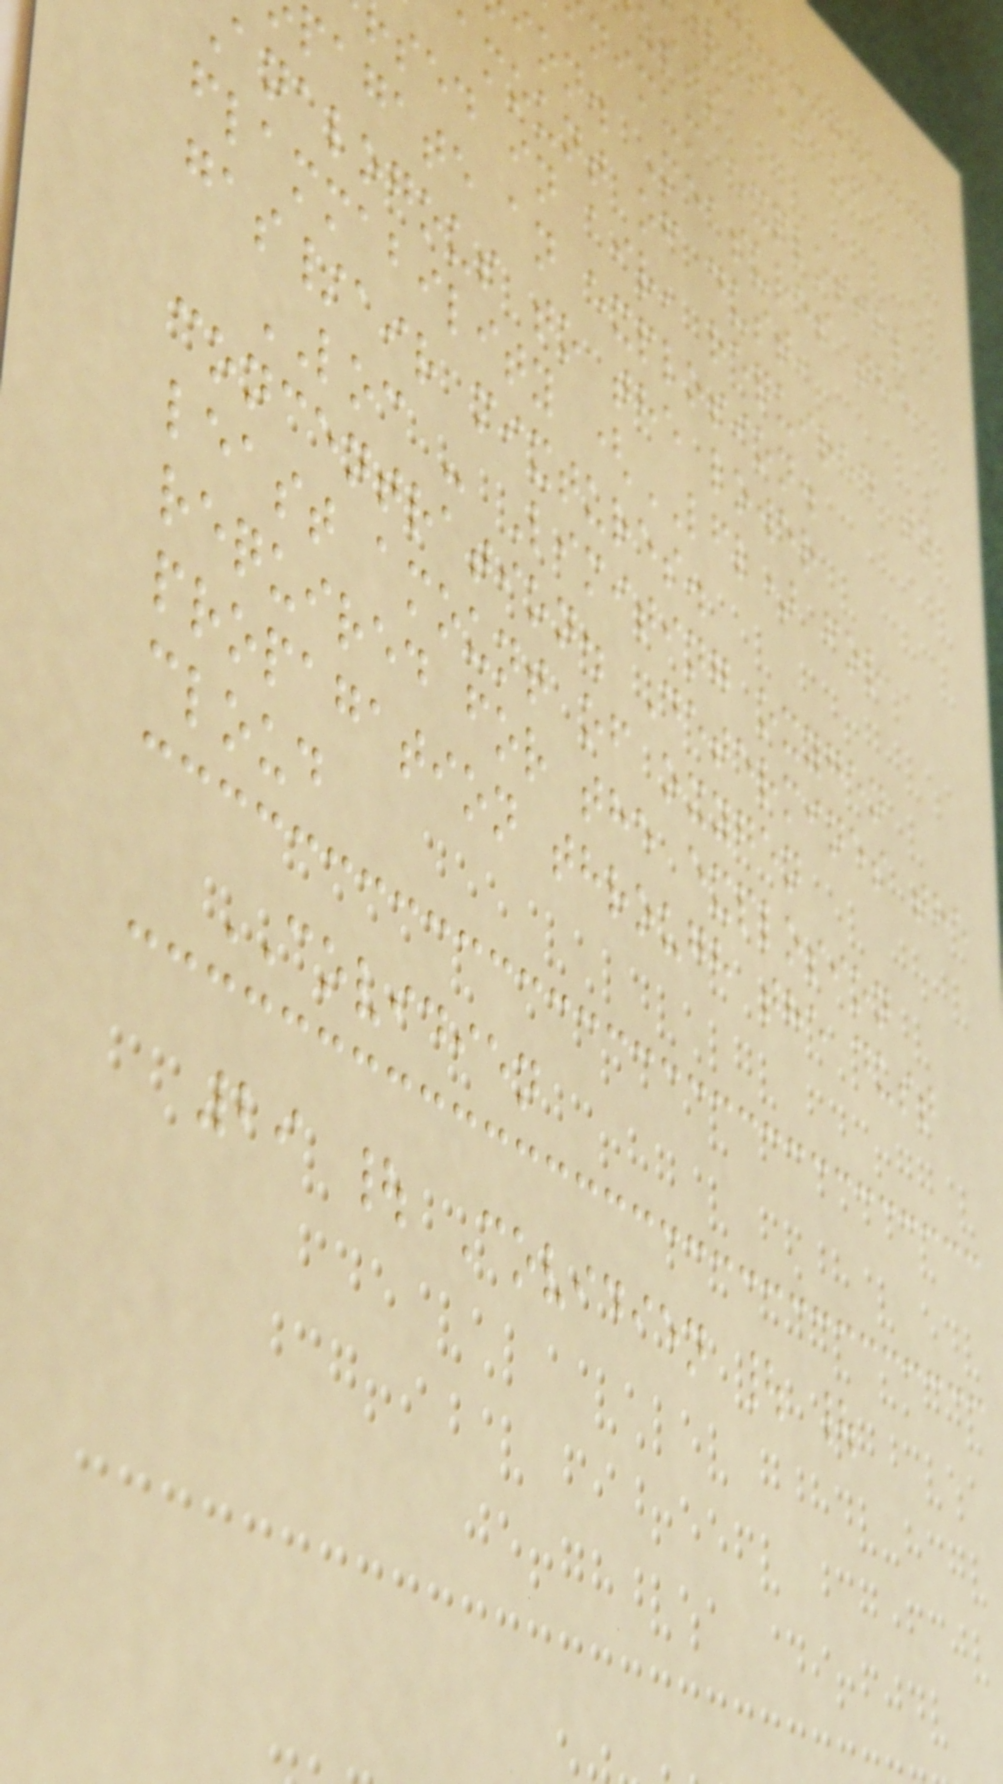rties of
nimum explosible
on. Measures the
amount of dust,
sed in air, required to
pagate an explosion.
analogous to the lower
flammability (LFL) for
gas/air mixtures.
LOC - Limiting oxygen
concentration. Determines the
least amount of oxygen
required for the explosion
propagation through the dust
cloud
COVIDIEN
29 | Covidien | |
